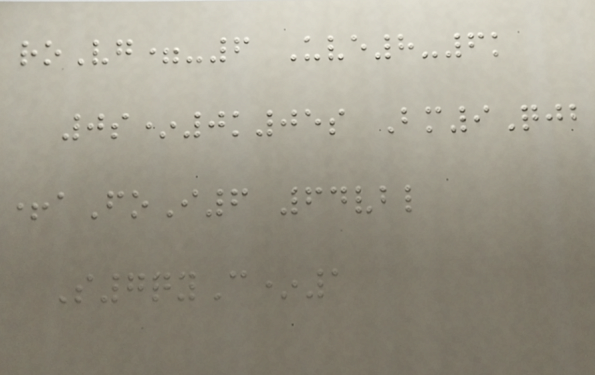roVg=-6 Uve8-6k
0s*0k05s Bm9Qjb
+aFoI6 64vbl
S7qyC*1
